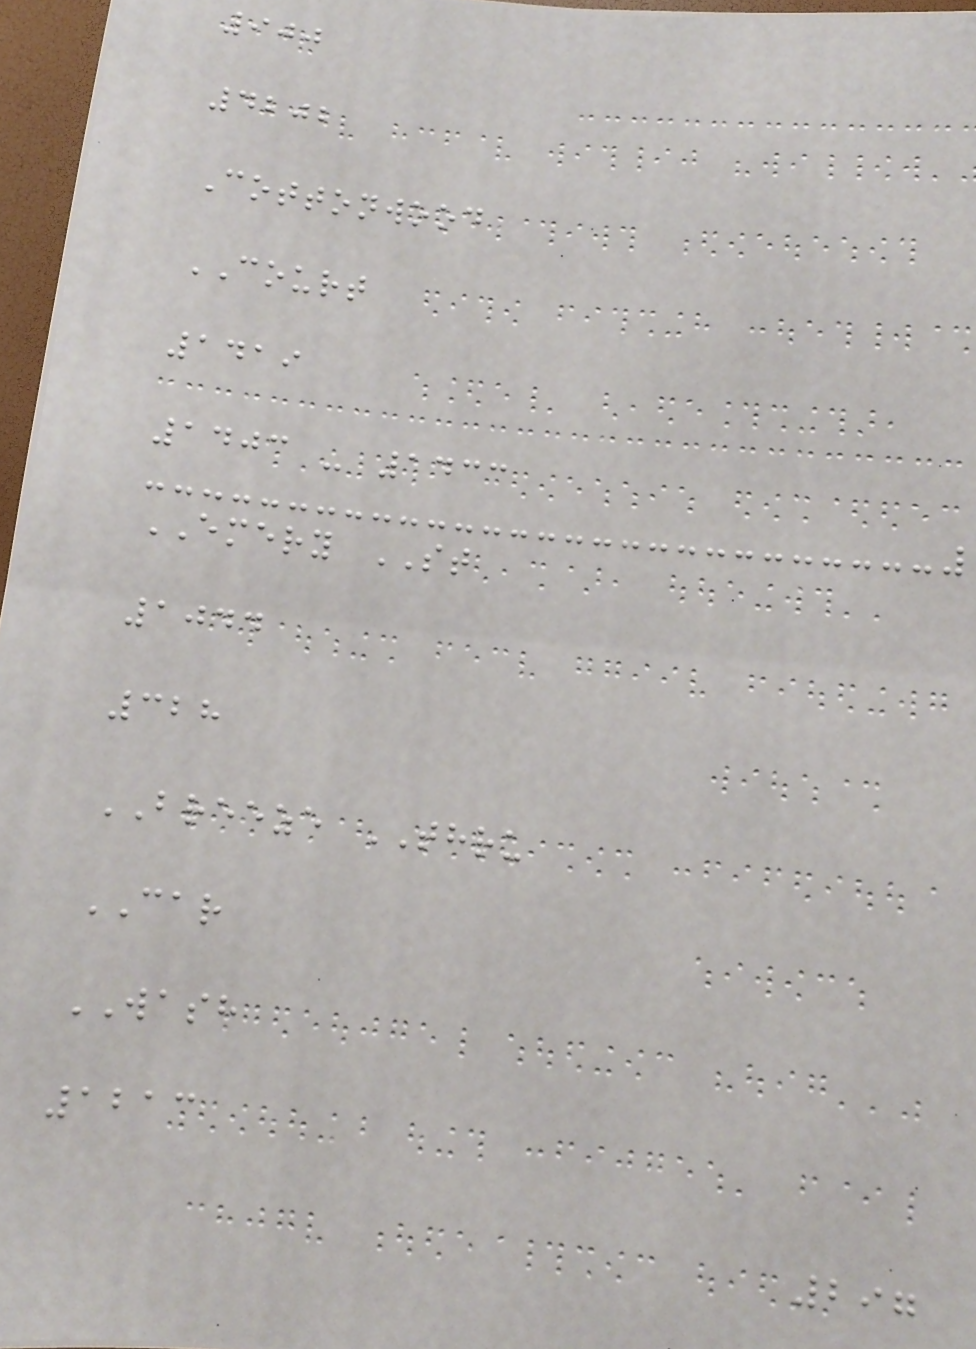900
4202
Cottonwood
COURT
1419
1403 - 1433
EMERY ST
1044
328
BREEZE THRU
CAR
WASH
1213
297
